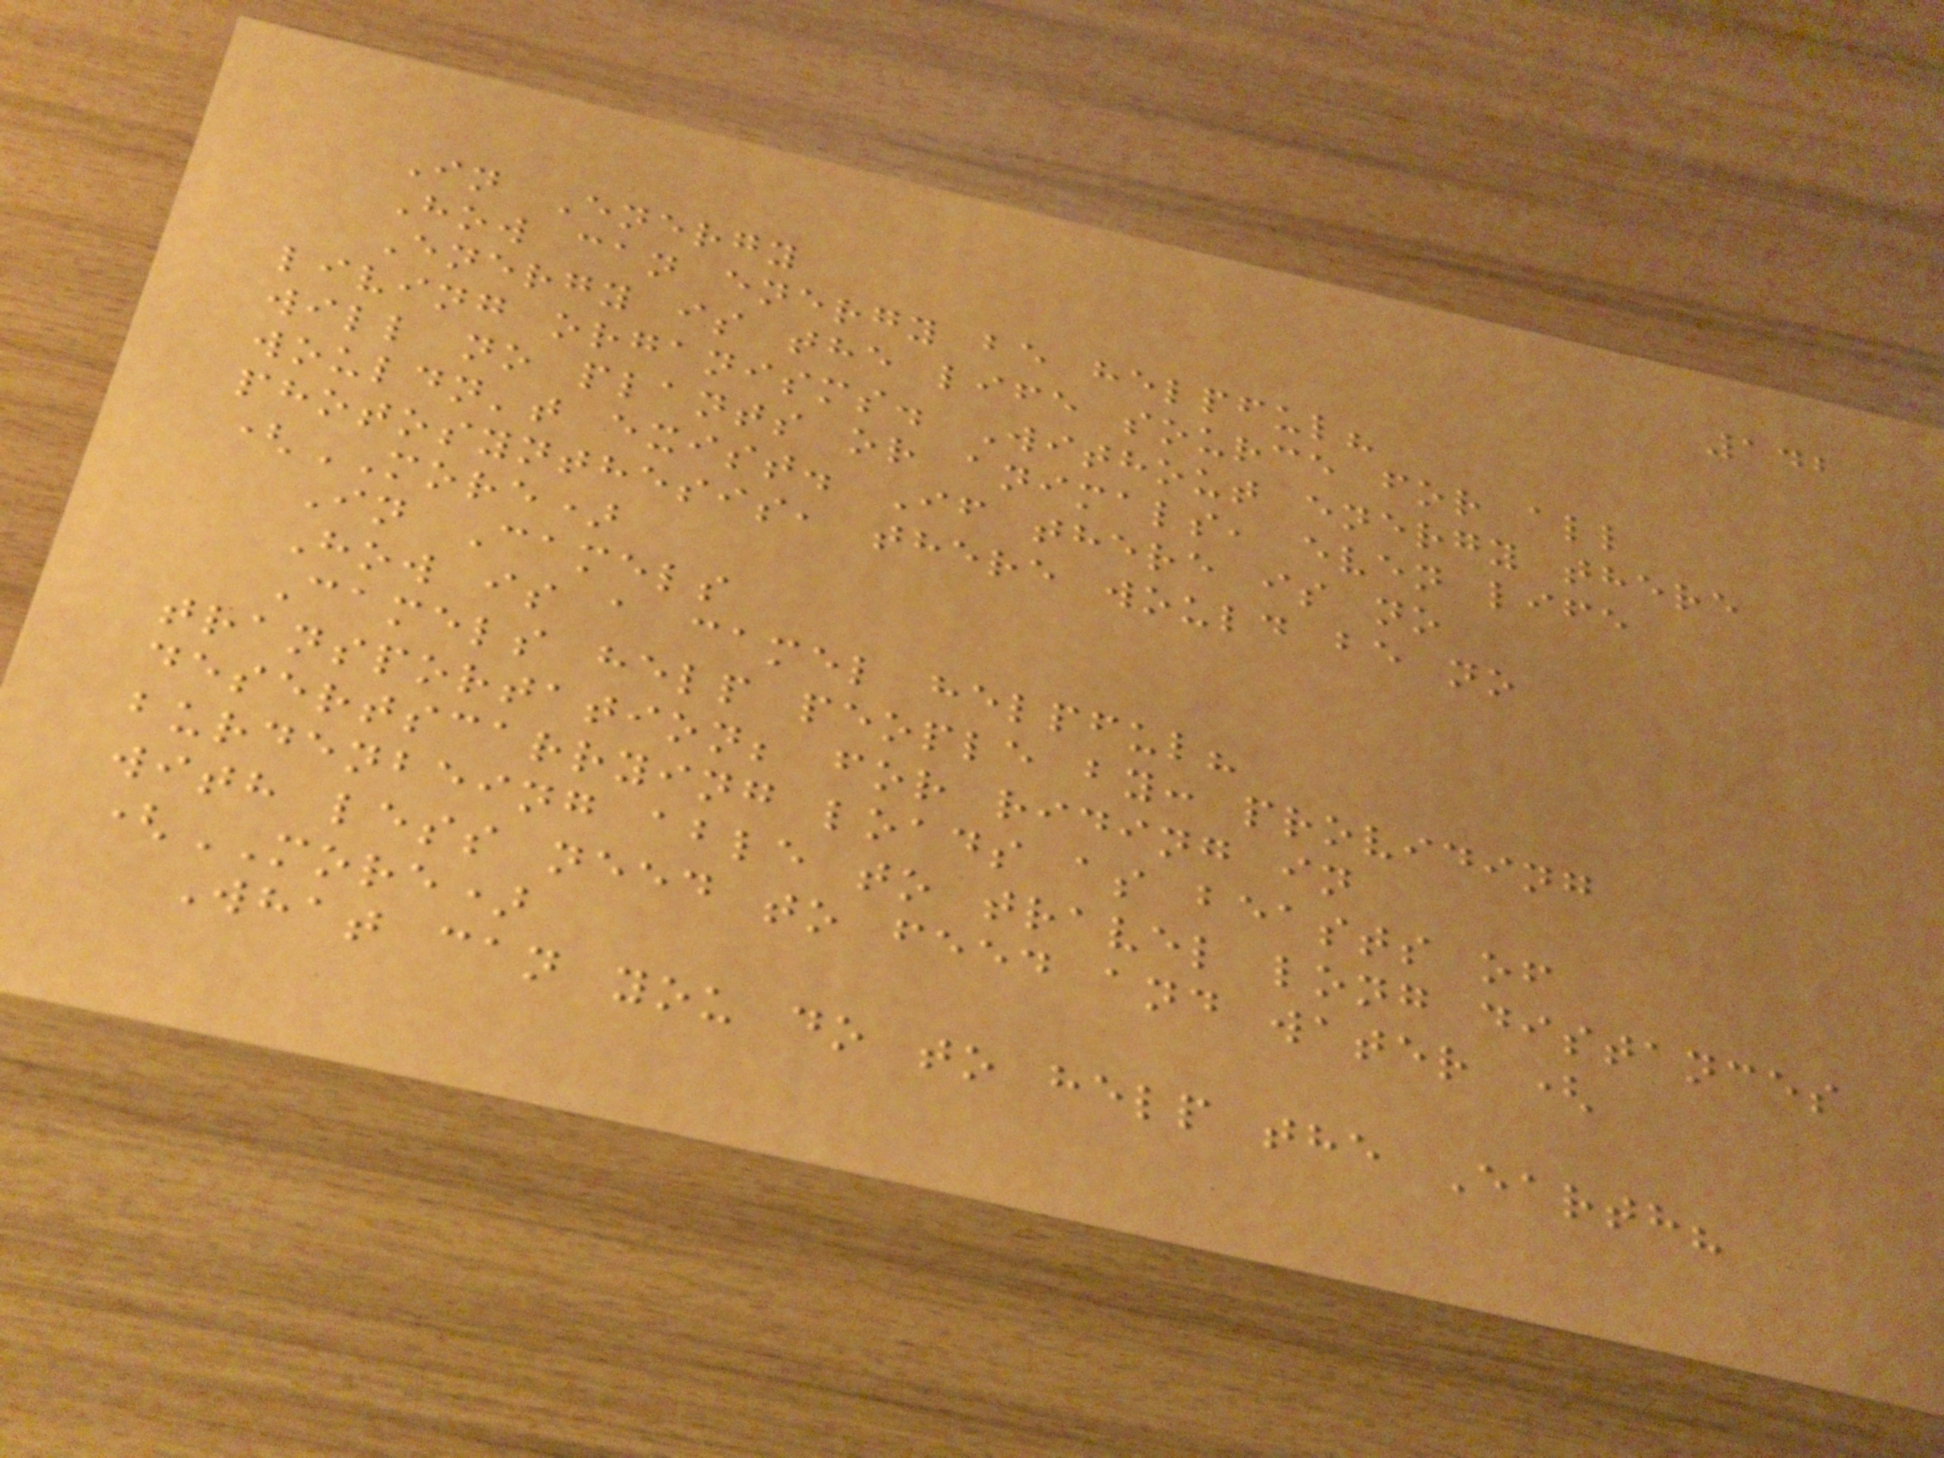142
In Energy
How can energy be helpful?
Energy is the life source for all
living organisms. Without energy there
will no plants or animals, even life
wouldn't exist. If there is no
photosynthesis, there would be no
(MORE)
In Camels
How is a camel helpful?
Camels help people by: providing
transportation; for riding in
desertscarrying loads as beasts of
burdenbeing able to travel long distances
with less need to feed and water (
(MORE)
What can you do to help the Earth?
